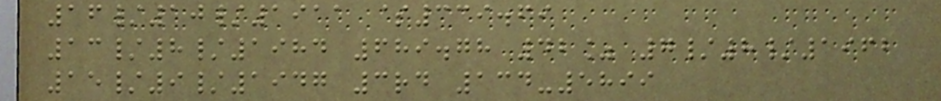16/10/1911 $339.69
13/8/1984 689.78 42% 7/8/1962
15/9/1947 3rd 134-5899
